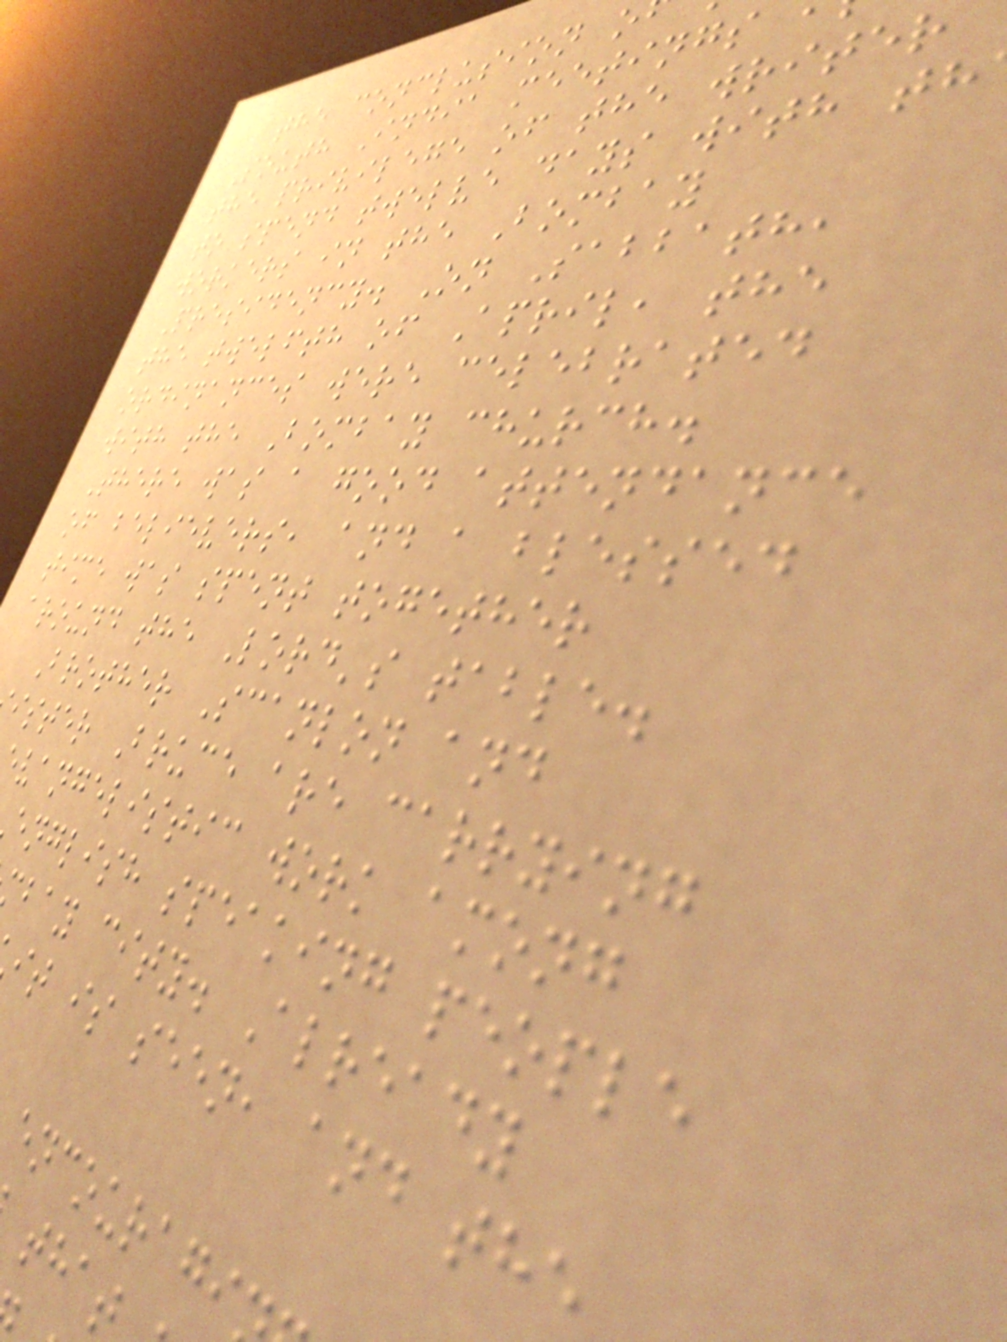the conclusion o
South India meetings
the privilege of the writer
to spend twelve days with th
workers in the Bombay
Presidency. On Sabbath,
the twelfth of April, the
ordinances were celebrated
with the Bombay church.
There was a good attendance
of believers, and a blessed
time was spent together
around the Lord's table.
Brother Scanlon and
ister Bruce are carrying
vangelistic work among
english speaking people
bay city. Already
it is seen, and the
encouragi
